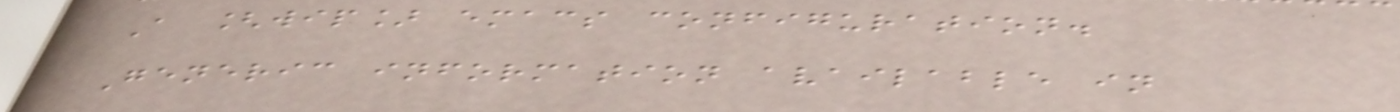A [wip] emacs configuration.
Generic information available in
